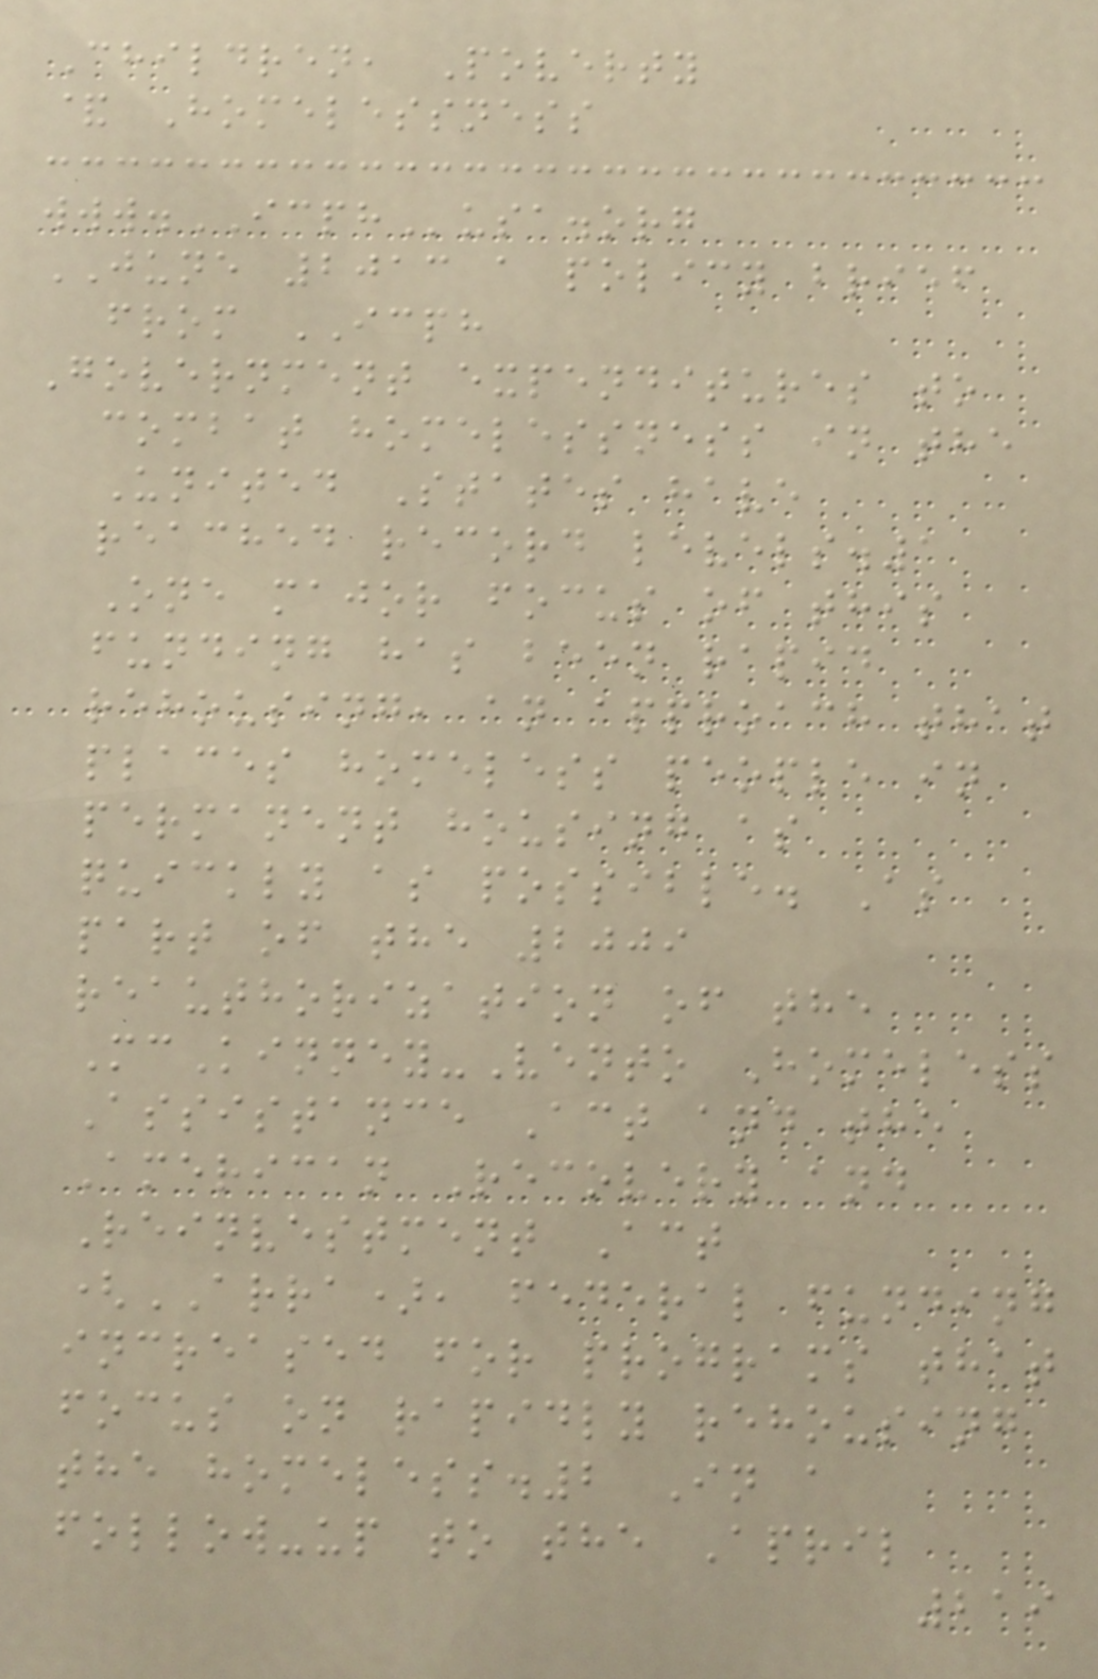Children, Poverty
& Homelessness
www.ICPHusa.org
JUNE 2013 a policy brief
from ICPH
Government expenditures to
combat homelessness in the
United States have
reached record levels.1
One major focus of this
funding has been rapid
rehousing, an approach that
places homeless people in
permanent housing as
quickly as possible. As
part of the 2009
reauthorization of the
McKinney-Vento Homeless
Assistance Act and the
American Recovery and
Reinvestment Act
(ARRA), federal funding
increased for programs that
focus on rapidly rehousing
the homeless.2 In a
follow-up to the April
219
